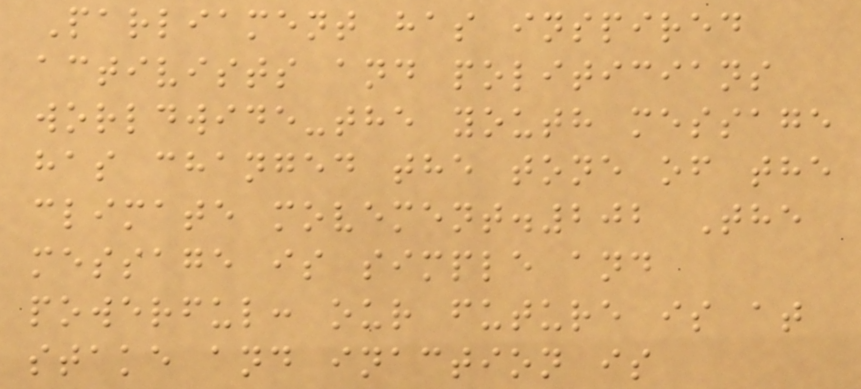Parliament has inspired
activists and politicians
worldwide-the youth message
has changed the tone of the
climate movement.202 The
message is simple and
powerful: our future is at
stake and inaction is
